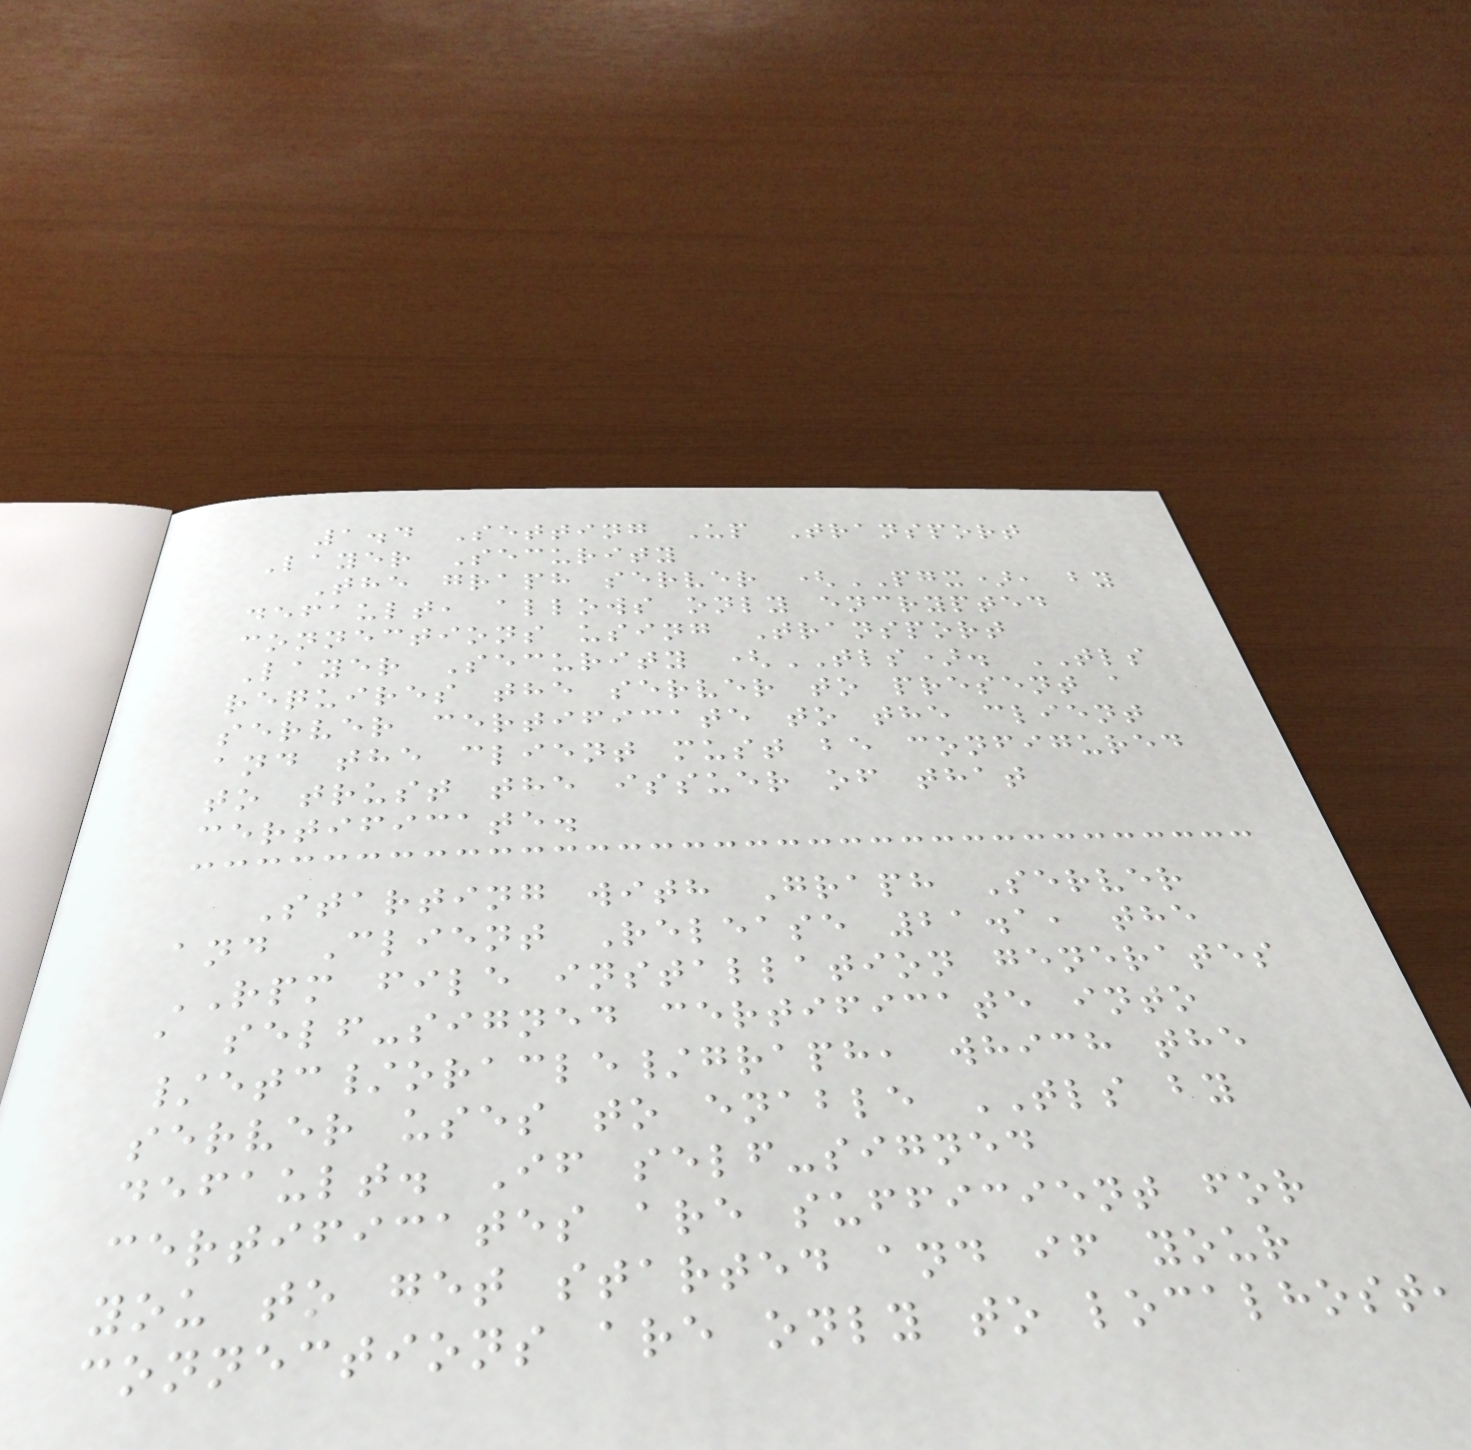1.4 Setting Up Transport
Layer Security
The graph server (PGX), by
default, allows only encrypted
connections using Transport
Layer Security (TLS). TLS
requires the server to present a
server certificate to the client
and the client must be configured
to trust the issuer of that
certificate.
Starting with Graph Server
and Client Release 21.1, the
RPM file installation generates
a self-signed certificate into
/etc/oracle/graph, which the
server uses to enable TLS by
default. If self-signed
certificates are sufficient for
you to get started and if your
connections are only to localhost,
